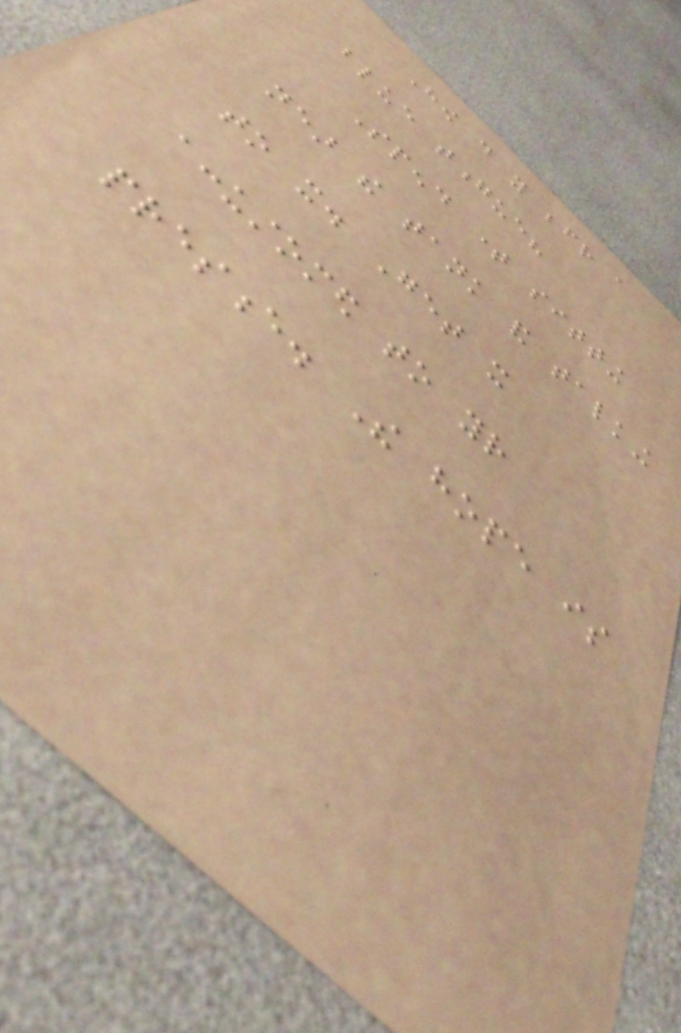How do you befriend a
blue tongue?
Spend time sitting
near the tank and talking
to it. Get it
accustomed to your
presence. The hope is
